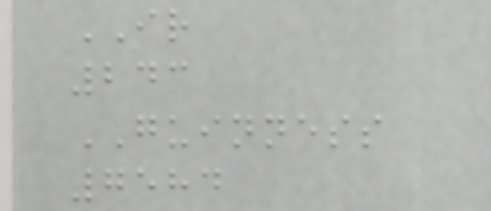IR
243
GUINNESS
7584
